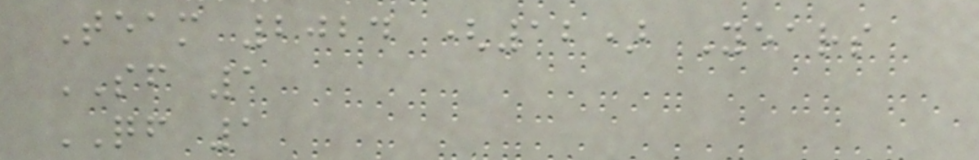Team 2024 (12) Years
SF 1
QF 1
